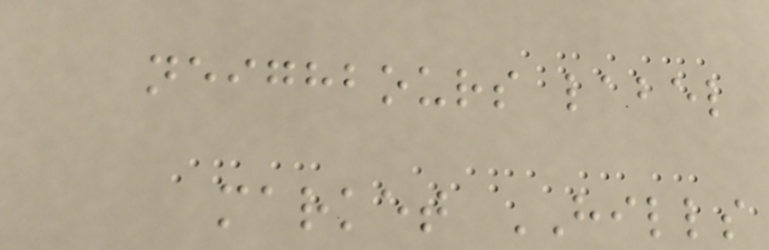neighbours label
market HILLS
